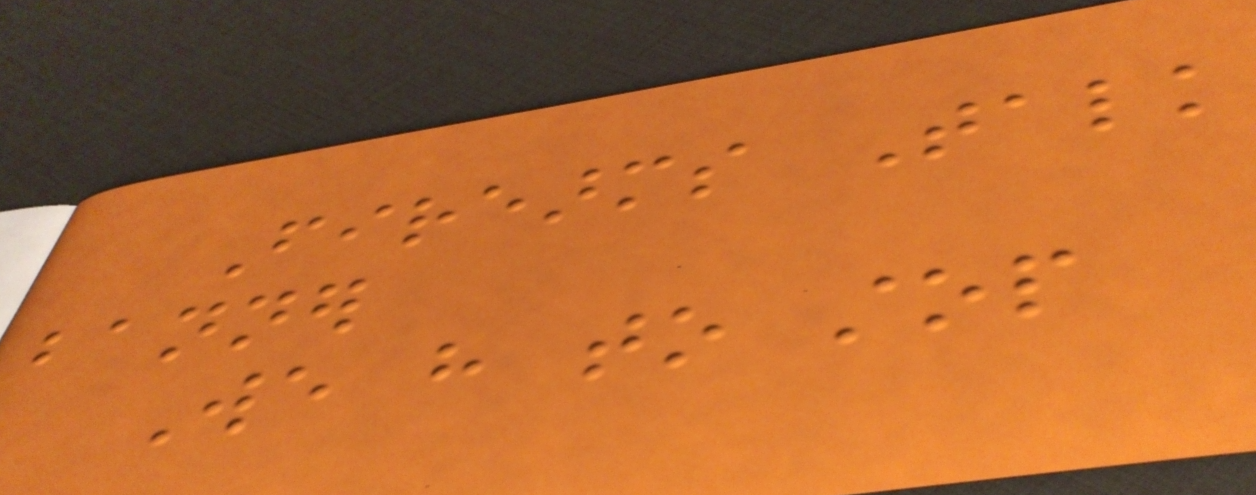Firearms Talk
banner
We have to stop
